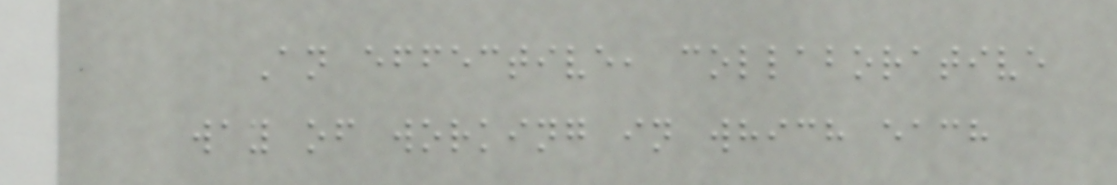An effective, collaborative
way of working in which each
